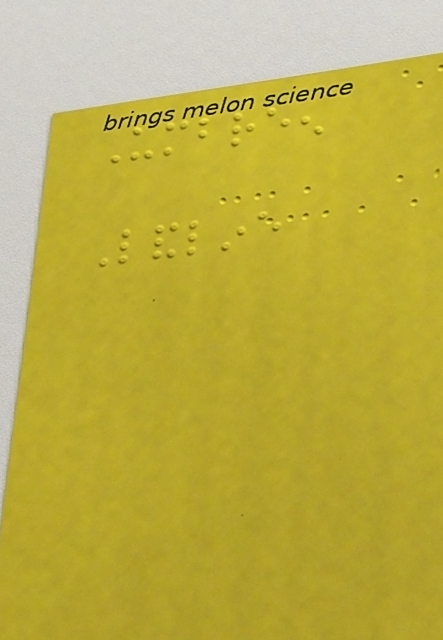Umbreen
Landline
